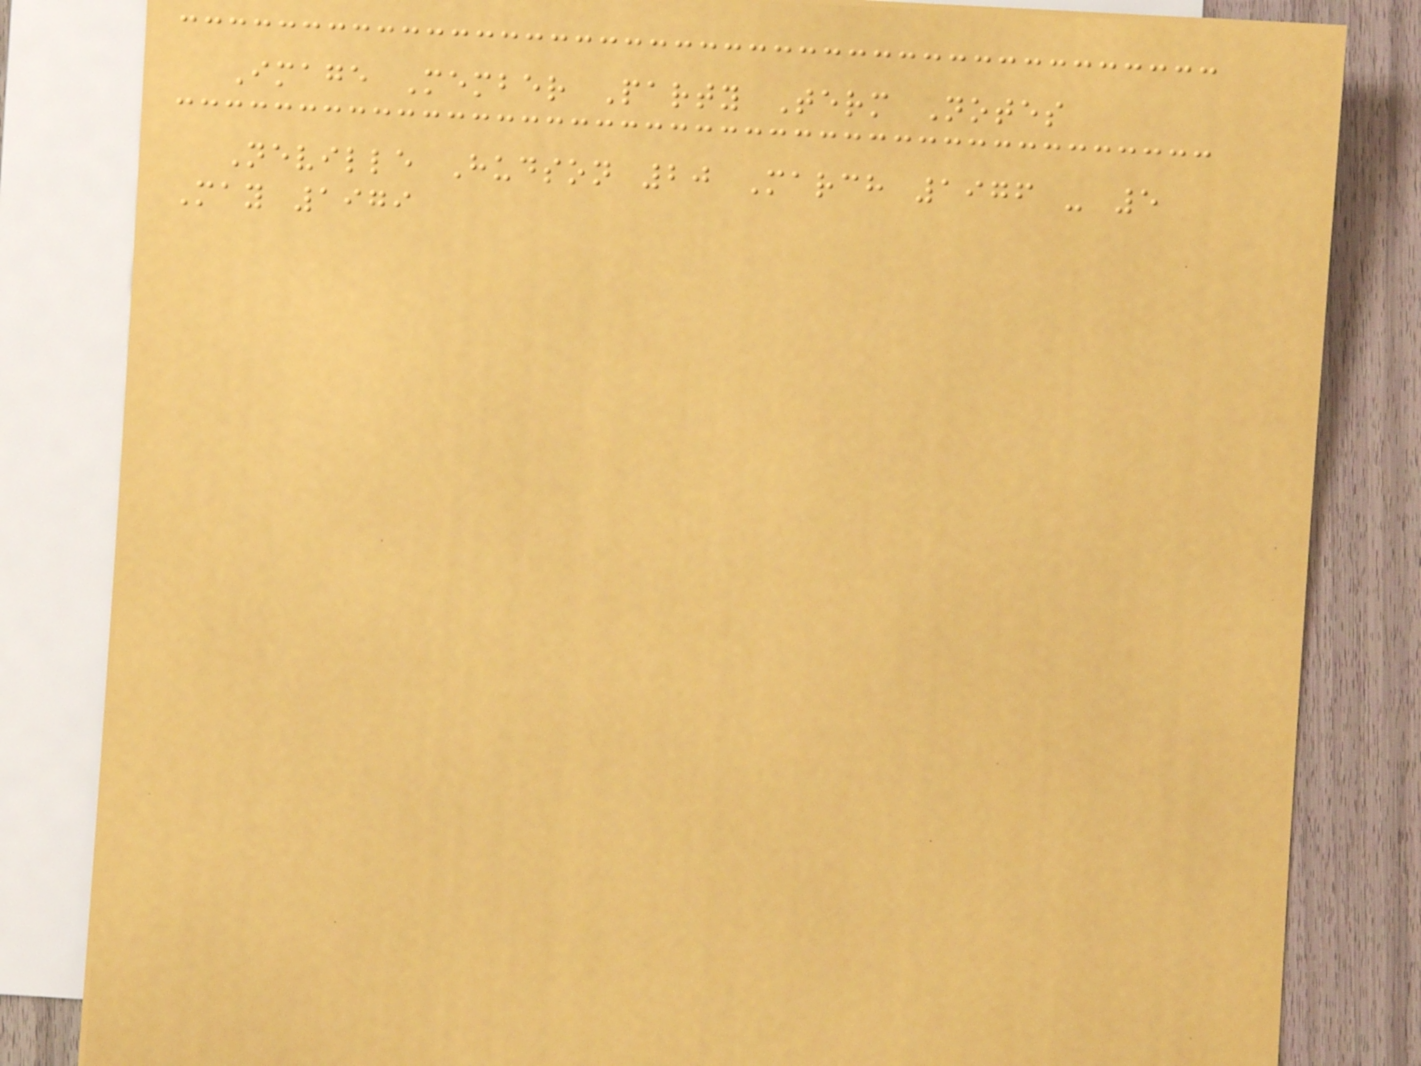Image Member Party Term Notes
Neville Hudson 20 March 1976 - 5
May 1979
